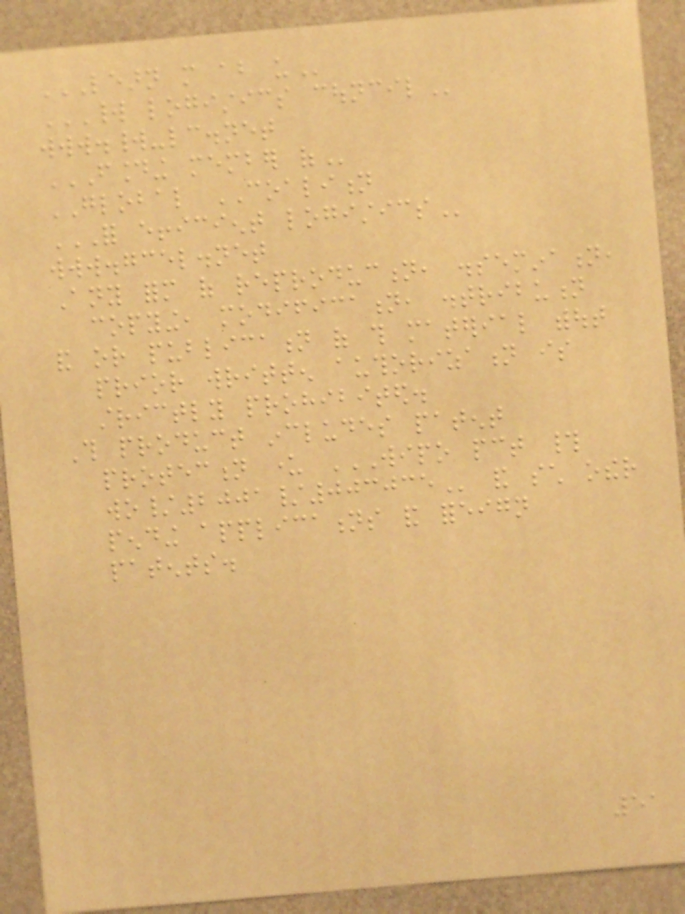LEARN MORE ABOUT US
WORLD LOGISTICS COUNCIL
www.world-lc.net
FOUNDING MEMBER OF
GLOBAL COALITION
FOR EFFICIENT LOGISTICS
www.gcel.net
Any form of reproduction, dissemination,
copying, modification, distribution
and or publication of this material without
prior written authorization is
strictly prohibited.
This product includes patent
protection under WIPO PCT #
WO/2001/003035 and such other
pending applications and foreign
patents.
51
